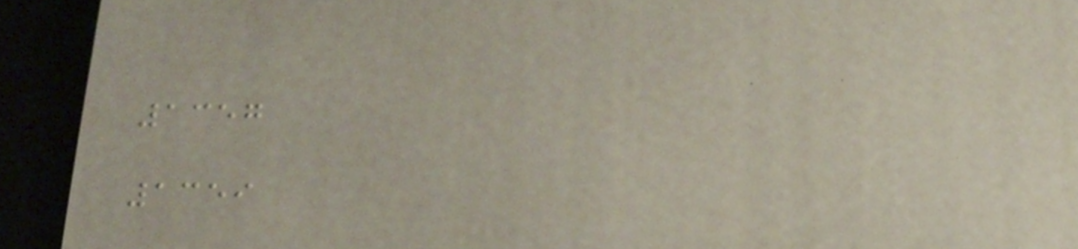1357
1359
